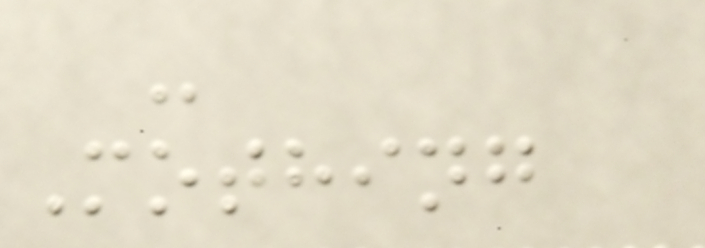-
Mothing
